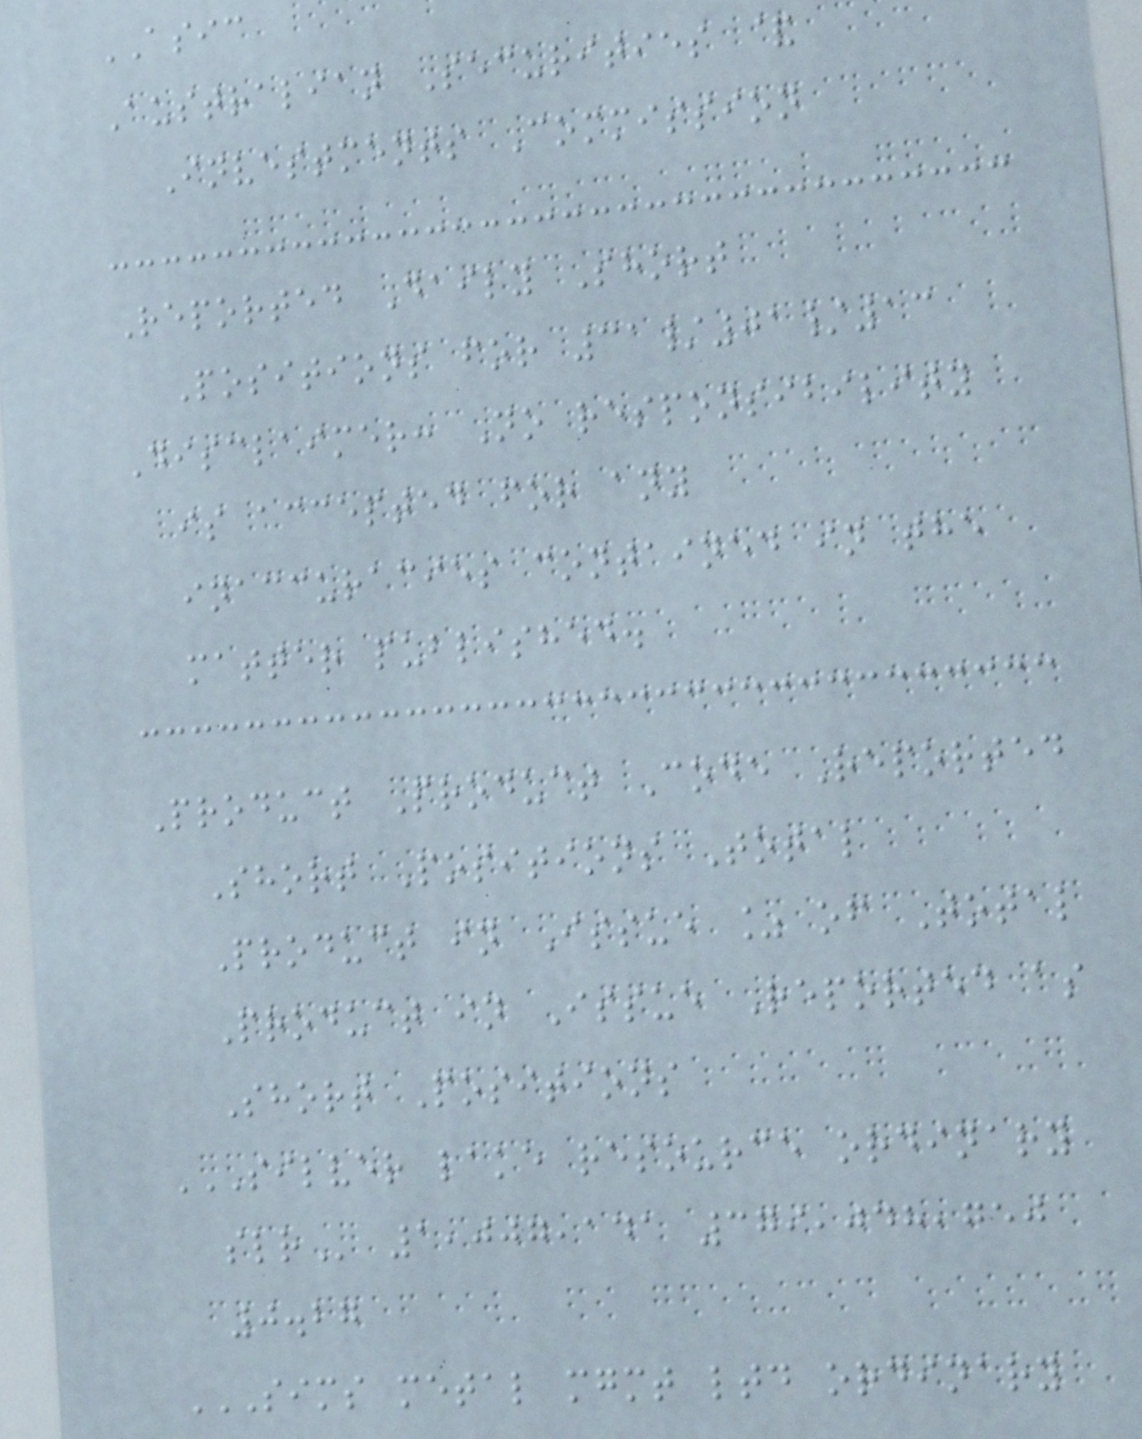ASIC
Australian Securities &
Investments Commission
Reported Daily Short
Positions for 31/01/13
Disclaimer: No responsibility
is accepted for any
inaccuracies contained in the
matter published.
Product Product Code Reported
Short Positions Total
Product in Issue % of Total
Product in Issue Reported as
Short Positions
SILVER LAKE RESOURCE ORDINARY
SLR 1,007,141 379,048,750
0.27
SIMS METAL MGMT LTD ORDINARY
